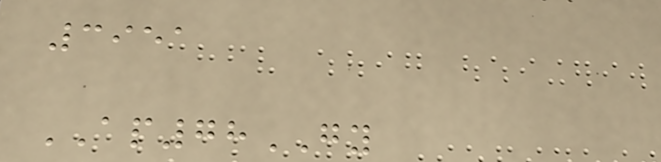3951
AP78GY
